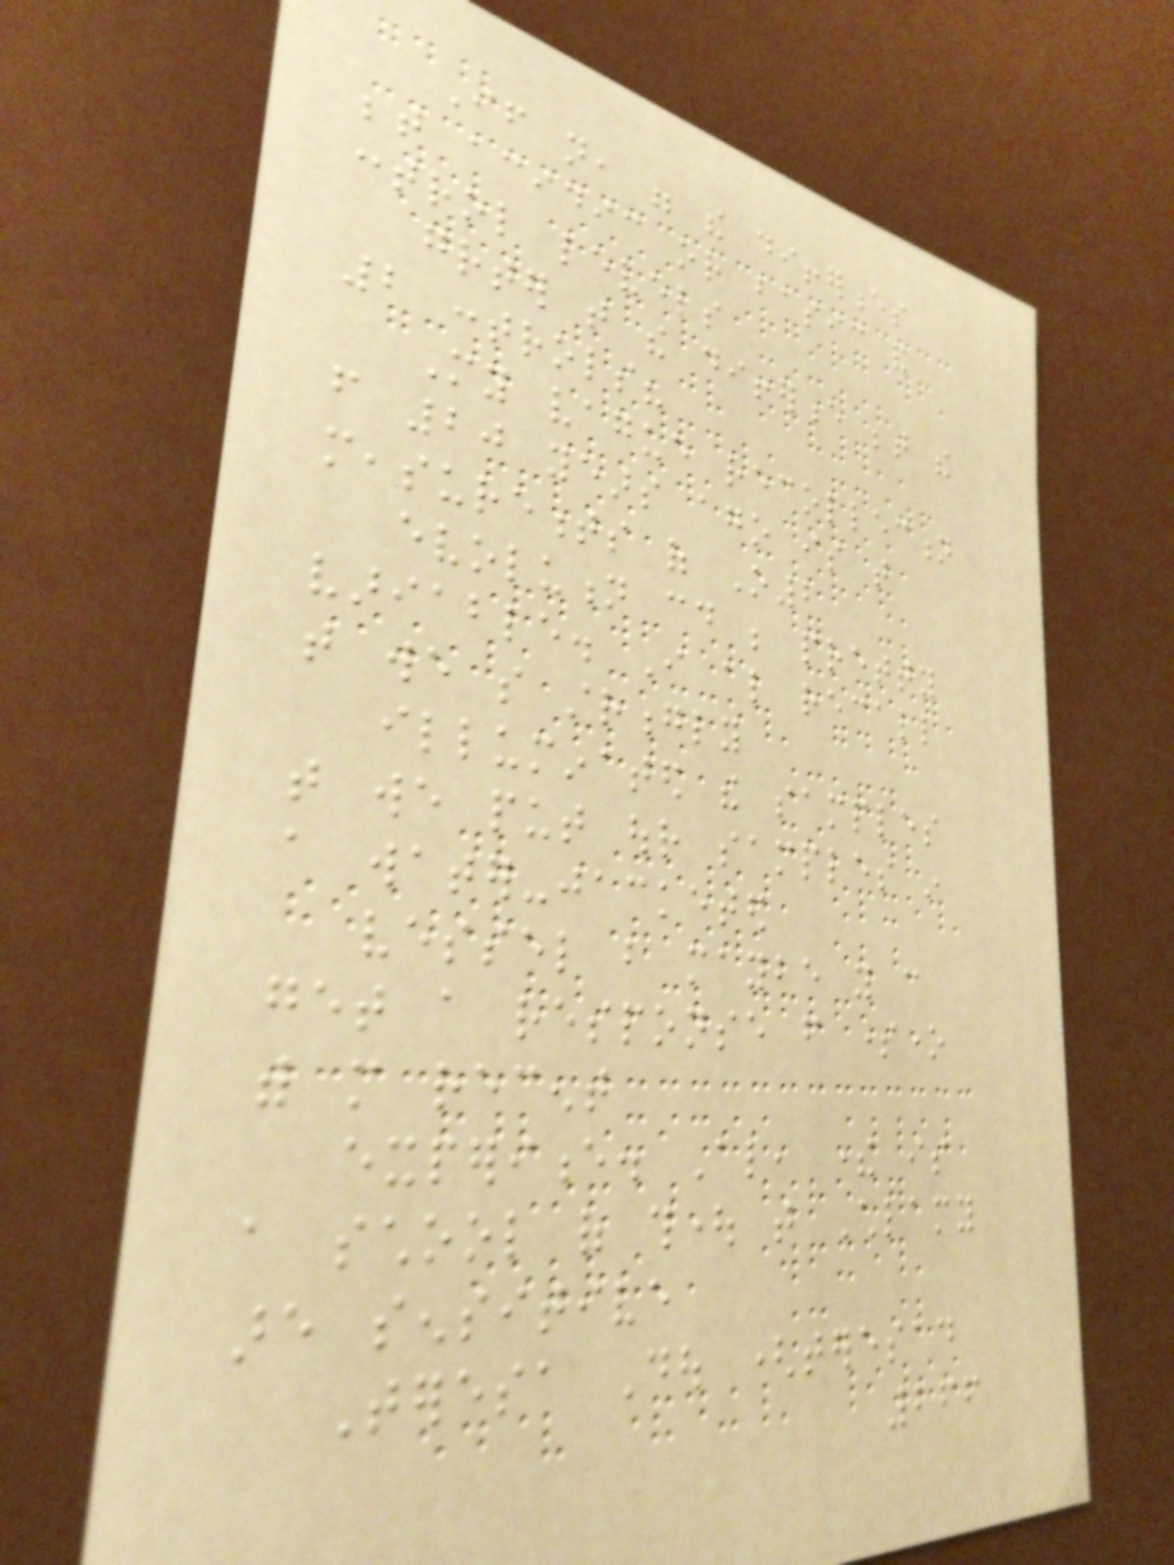If not, were the differences
between acidic or basic and
control levels
greater that the difference between the
2 controls?
My vague recollection
from 20 years ago is that
measurements of O2
evolution could be pretty
variable. I also recall
that we so strongly
illuminated the samples
that we put our samples in
a water-jacketed
vessel but maybe you can
get a response from someone
with more recent
experience. Also, there is
a school of thought that Chlamy
are sensitive
Teresa Dou (teresad
266
